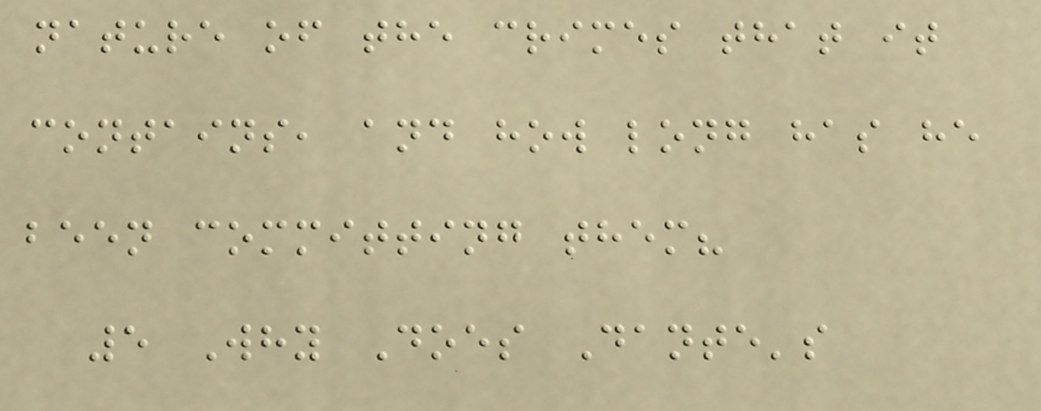nature of the crimes that it
contains, and how long has he
been committing them?
5 Why Does Dante's
